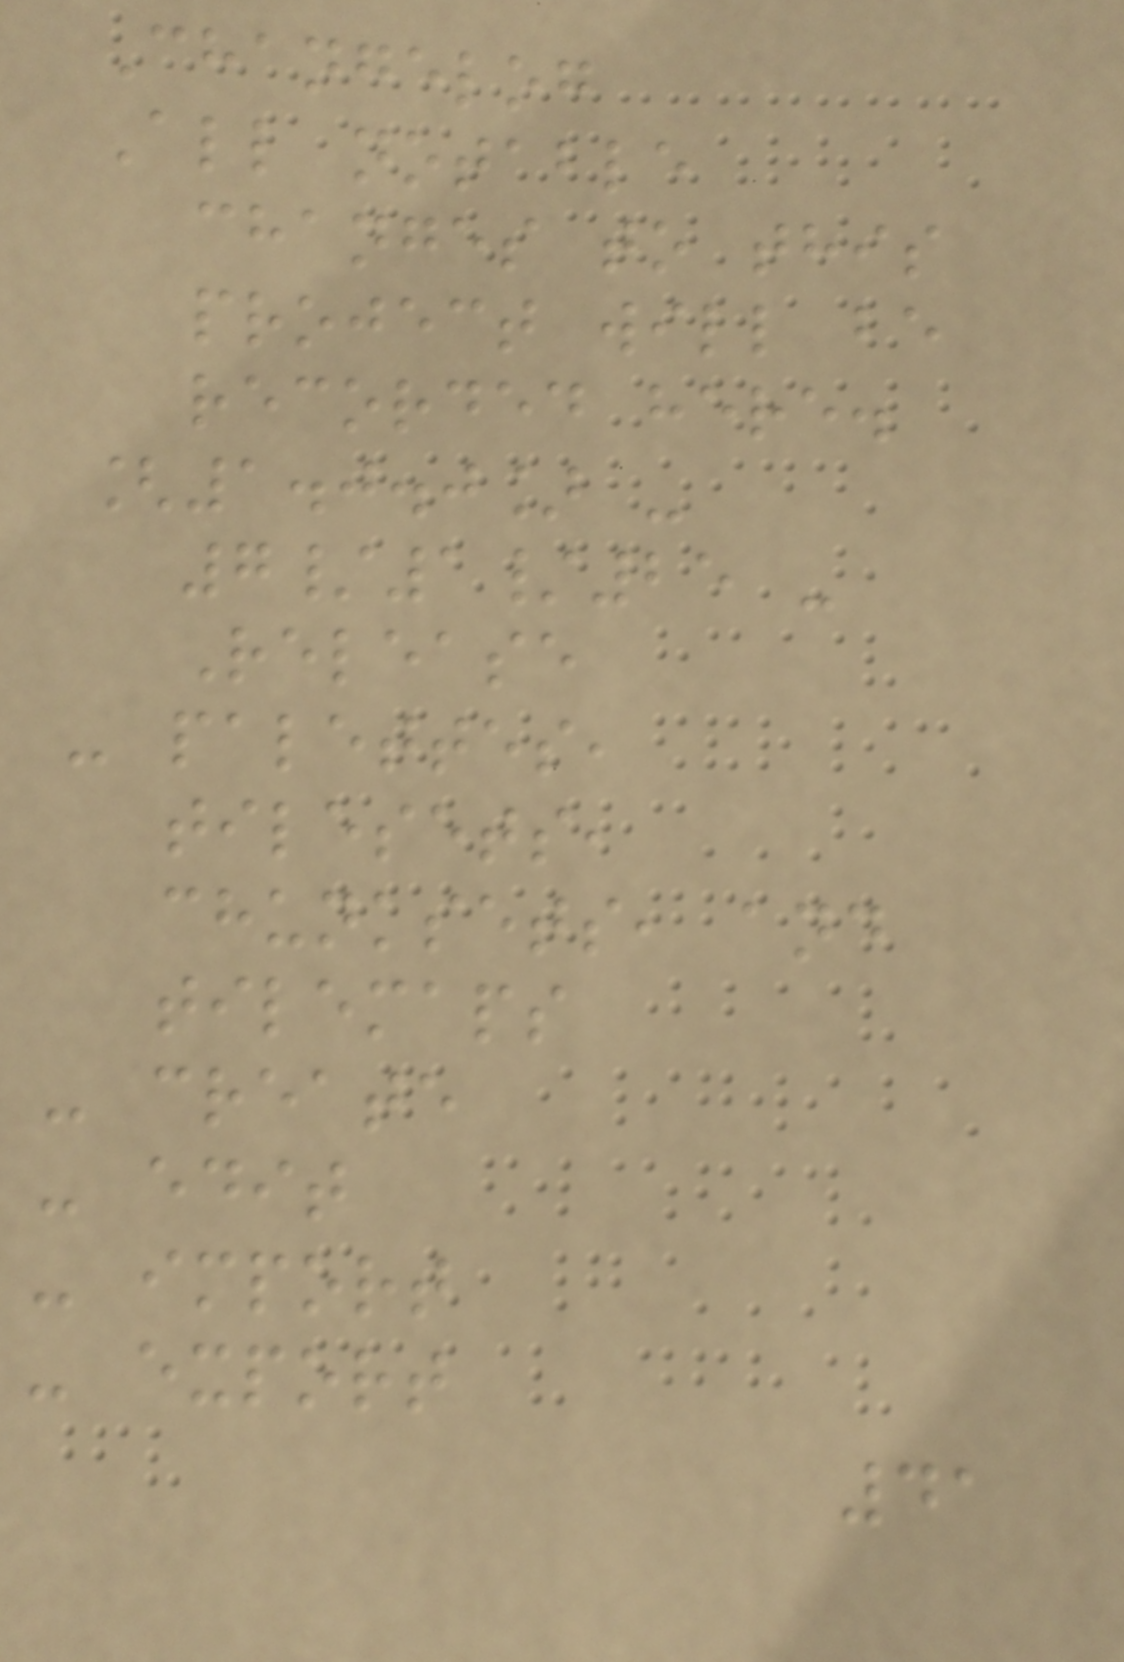Changelog
All notable
changes to this
project will be
recorded here.
[1.0.0] -
7/1/25 -
Release
- palettes,
tilesets,
chunksets, and
tilemaps
- create
- edit
- import
- export
41
